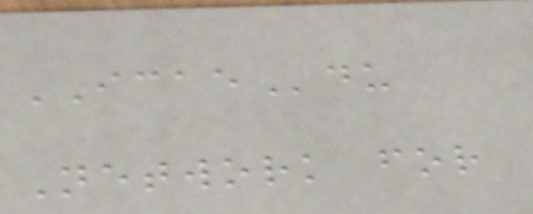ICAEdu
Network for
